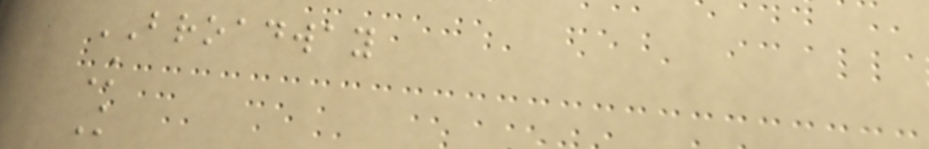BROADWAY
K
K
